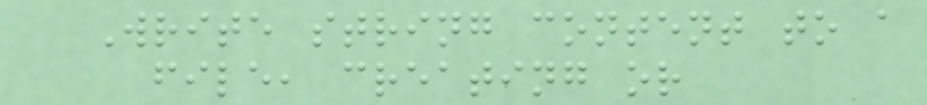Write string content to a
file, creating or
